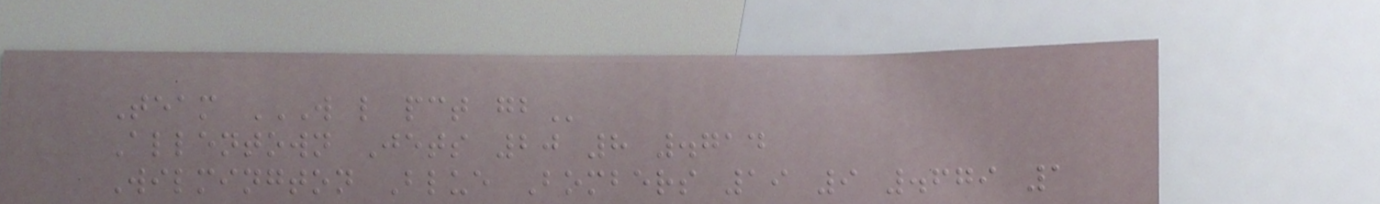Team W L PCT GB
Allentown Jets 20 8 .714
Wilmington Blue Bombers 19 9 .679 1
